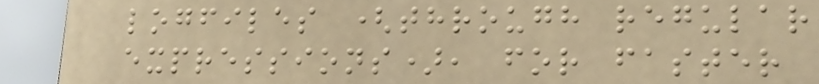logfiles (through regular
expressions), for faster
